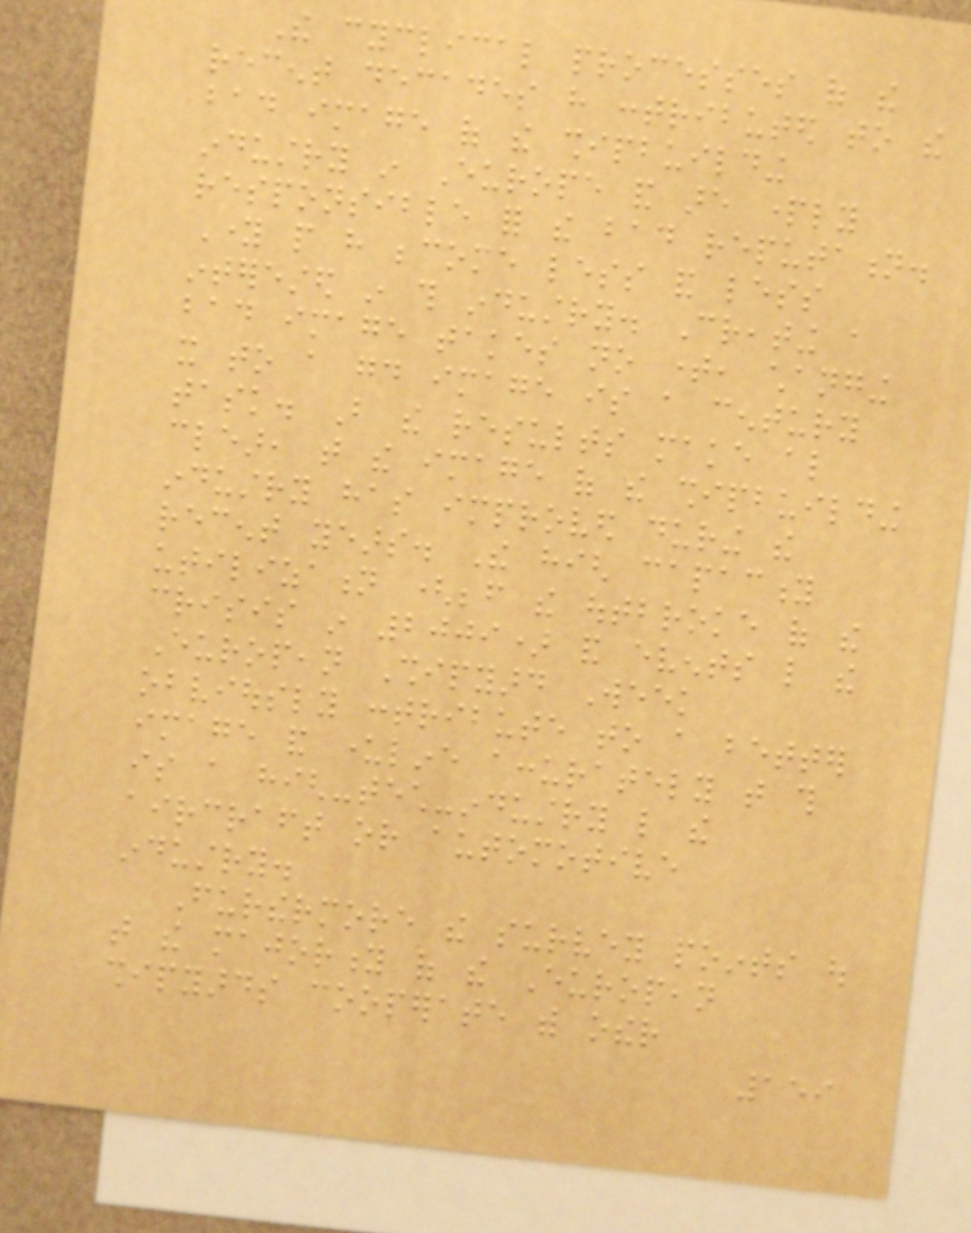The cyclical processes of the
recent decades have contributed to the
bad image of the shipbuilding
industry in Europe and are partly
responsible for the bad reputation.
Young people have become less and less
interested in this industry. Creating a
bad image takes no time, changing
it to a good image is a century
task. But the results make also
clear, that the image of the shipbuilding
industry has improved during the
recent years. The high capacity
utilization (before the outbroke of the
crisis in 2009) and events like the
European Shipyard Week
obviously contribute to a better
image and underline accurately that this
is a high-tech-industry like the
aircraft or automotive
industry.
Furthermore the survey points out
that the majority of the European
shipyards cooperate with other
159
